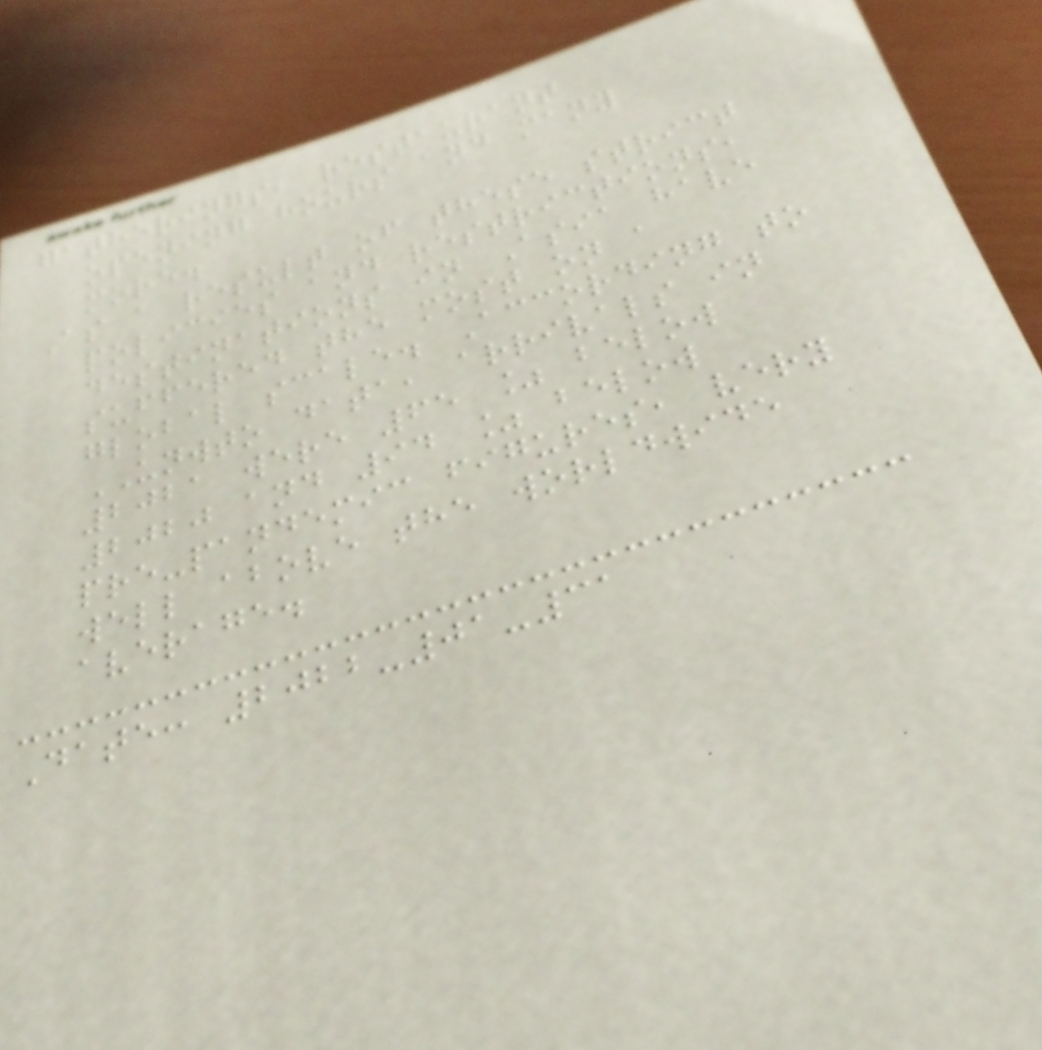gatherings, restaurant
opening hours and many
more.
As a result of these strict
policies and restrictions,
destinations in Asia have
suffered the most on a
global scale. According to
UNWTO data, arrivals in
2021 were 65 % below
2020 and 94 % below
pre-pandemic figures, very
well above the worldwide
average.
Date: 2022-01-31
